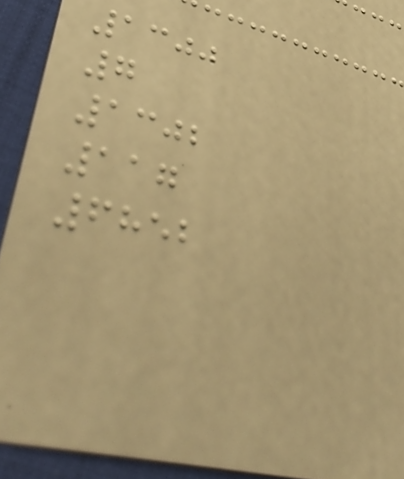1300
7
1302
117
6852
